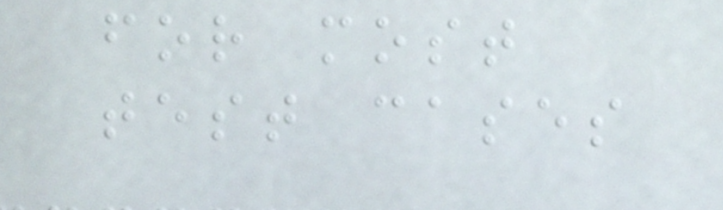for most
test cases
